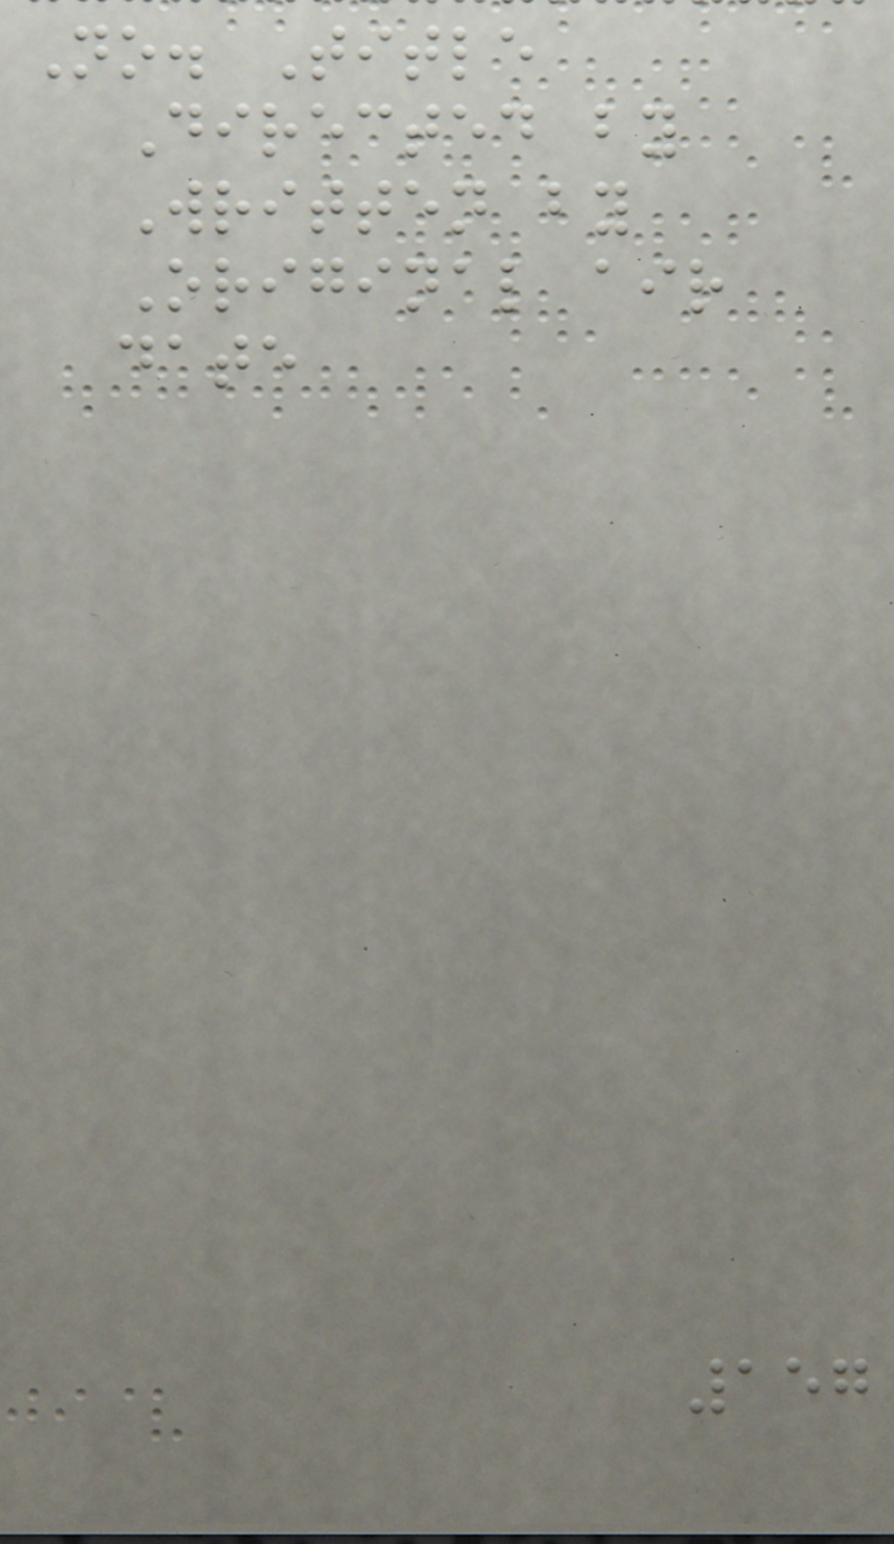No. Title
Directed by
Written by
Original air
date
157
